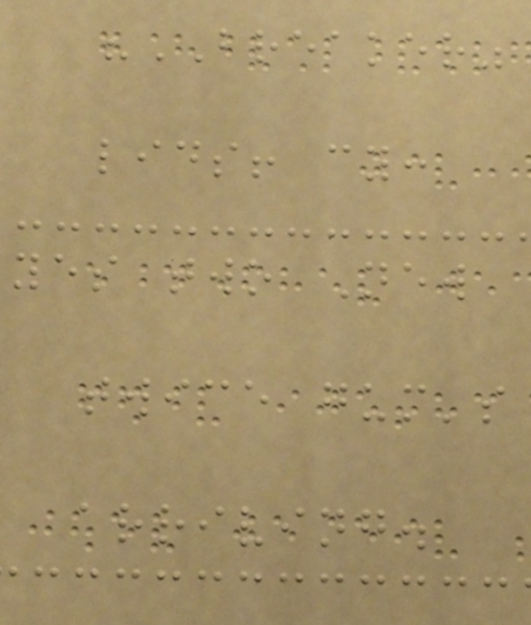"BREAKER"
lids! cy:
yes two New
twice gum's
arriving.
